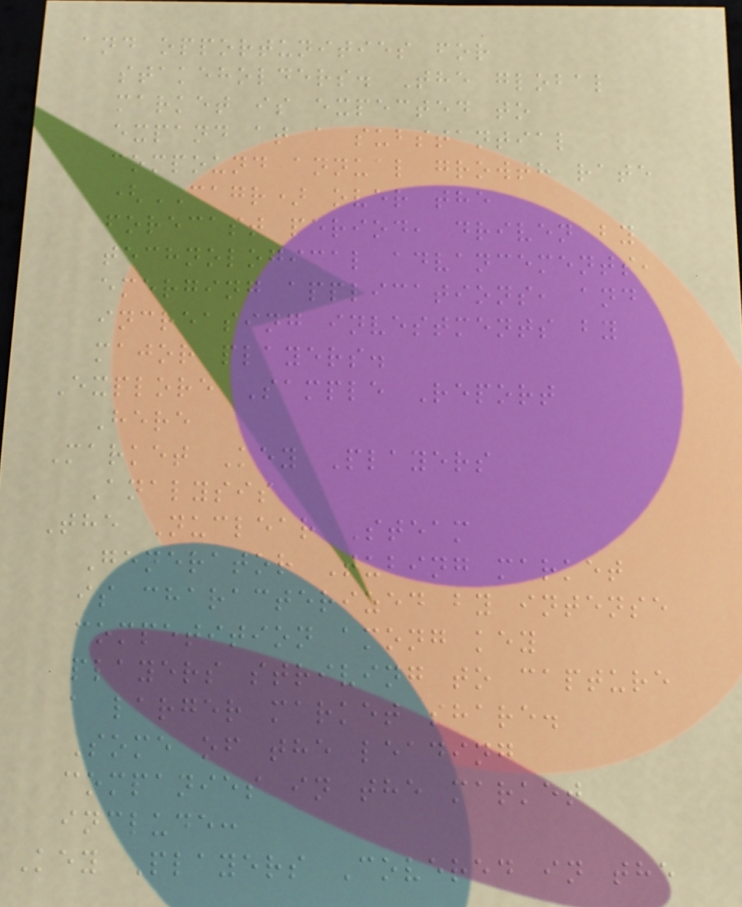and opportunities for
stakeholders. The global
market is expected to
expand at a substantial
compound annual growth rate
(CAGR) over the
forecast period, driven by
technological advancements,
emerging applications, and
increasing investments by
major players.
Explore Sample Report
Here
Market Key Players
Analysis
The Nuclear Steam
Generator Tubing market
is characterized by intense
competition among key
players striving to capture
a larger market share.
Some of the leading
companies in the market
include:
Key Players Covered in the
